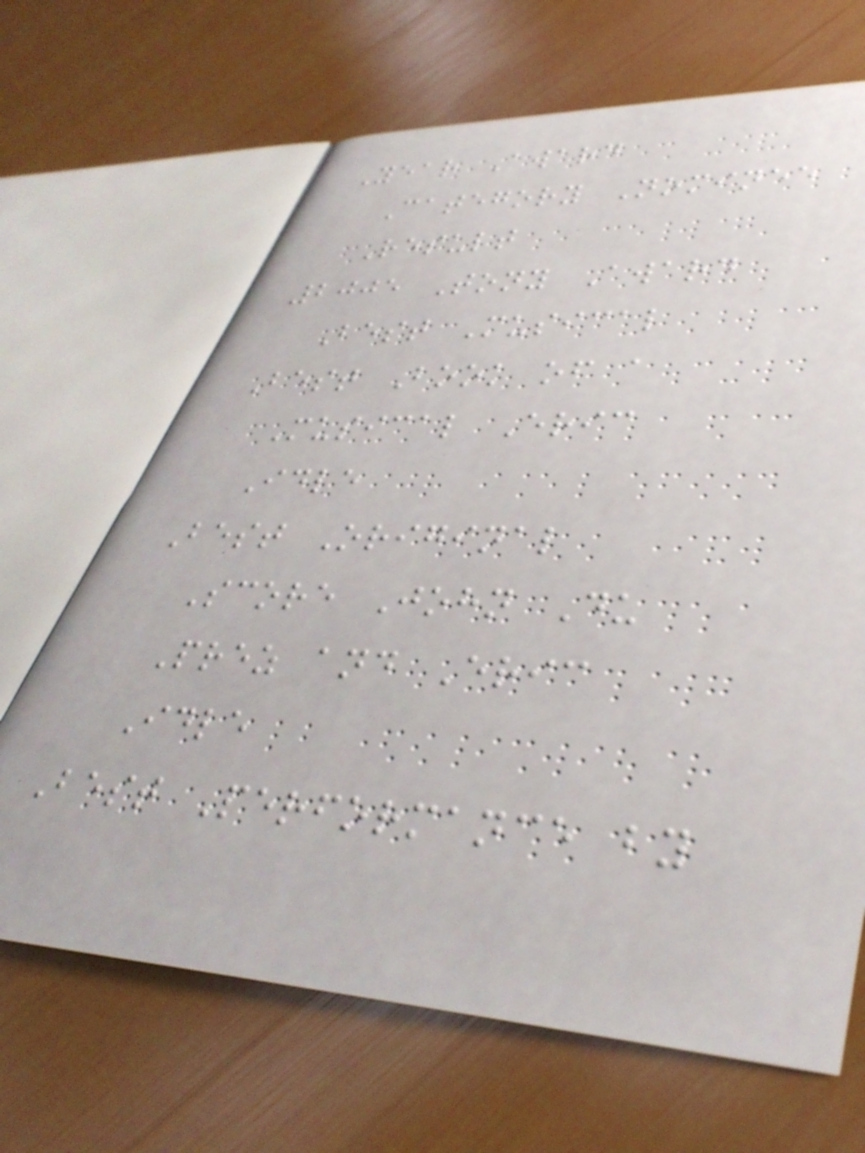Year Award
Category Nominee
Result
2005 Tony Award
Best Musical
Best Book of a
Musical Eric
Idle
Best Original
Score John Du
Prez and Eric
Idle
Best Performance by
